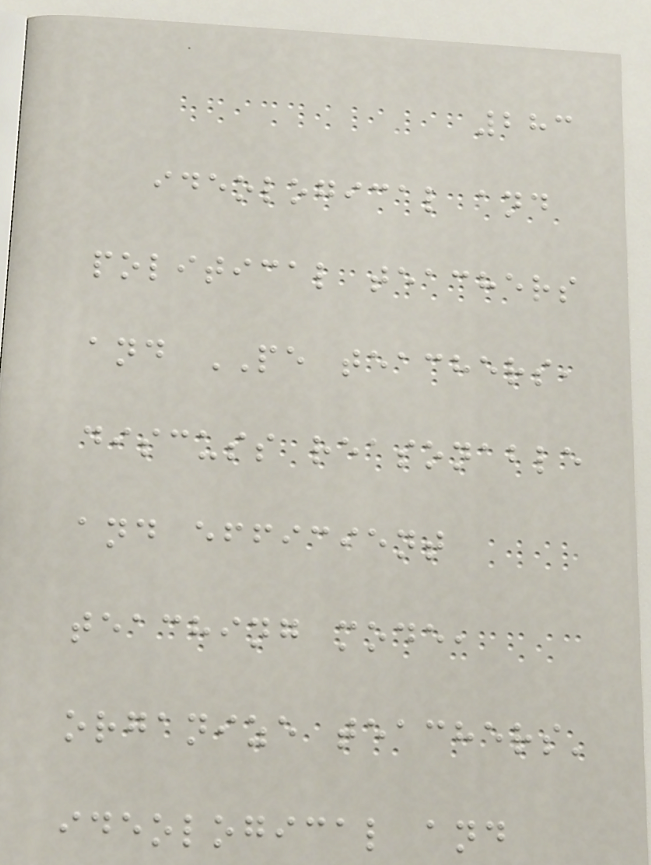283
ideological and
political teachers
and PE teachers,
discuss reasonable
and efficient
teaching mode,
organize teachers'
ideological and
